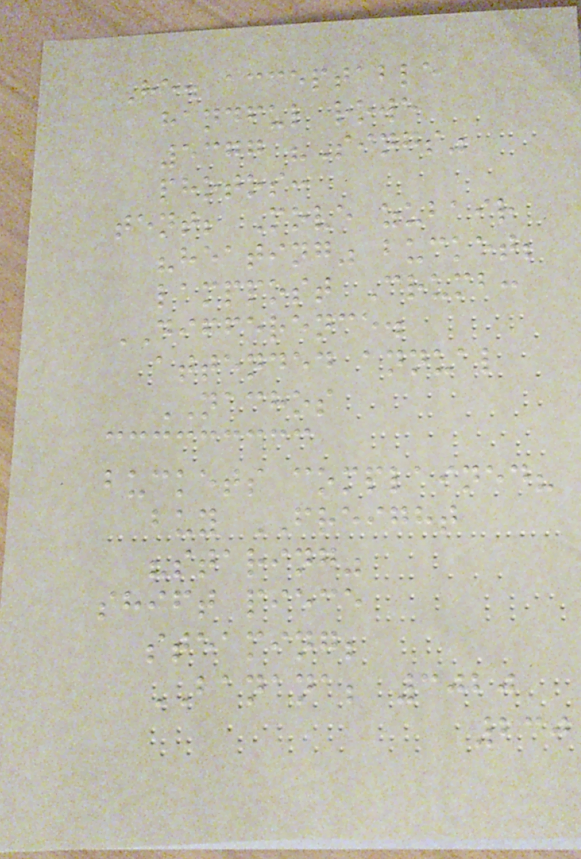He. acceptable
handful rowe
5377 "Sings"
photos:
tent; Move zubair
"heating" bucket;
lamppost Crumb:
DIFFERENCE.
attended annual
NACHOS
buckets complained?
buy FREIGHT
"staring"
shift piece
steaming;
BANANA; 3020
230
